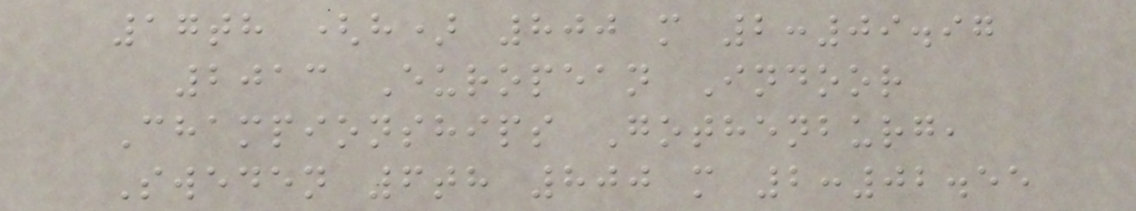17th (h) 800 m 2:09.97
2013 European Indoor
Championships Gothenburg,
Sweden 6th 800 m 2:02.55
